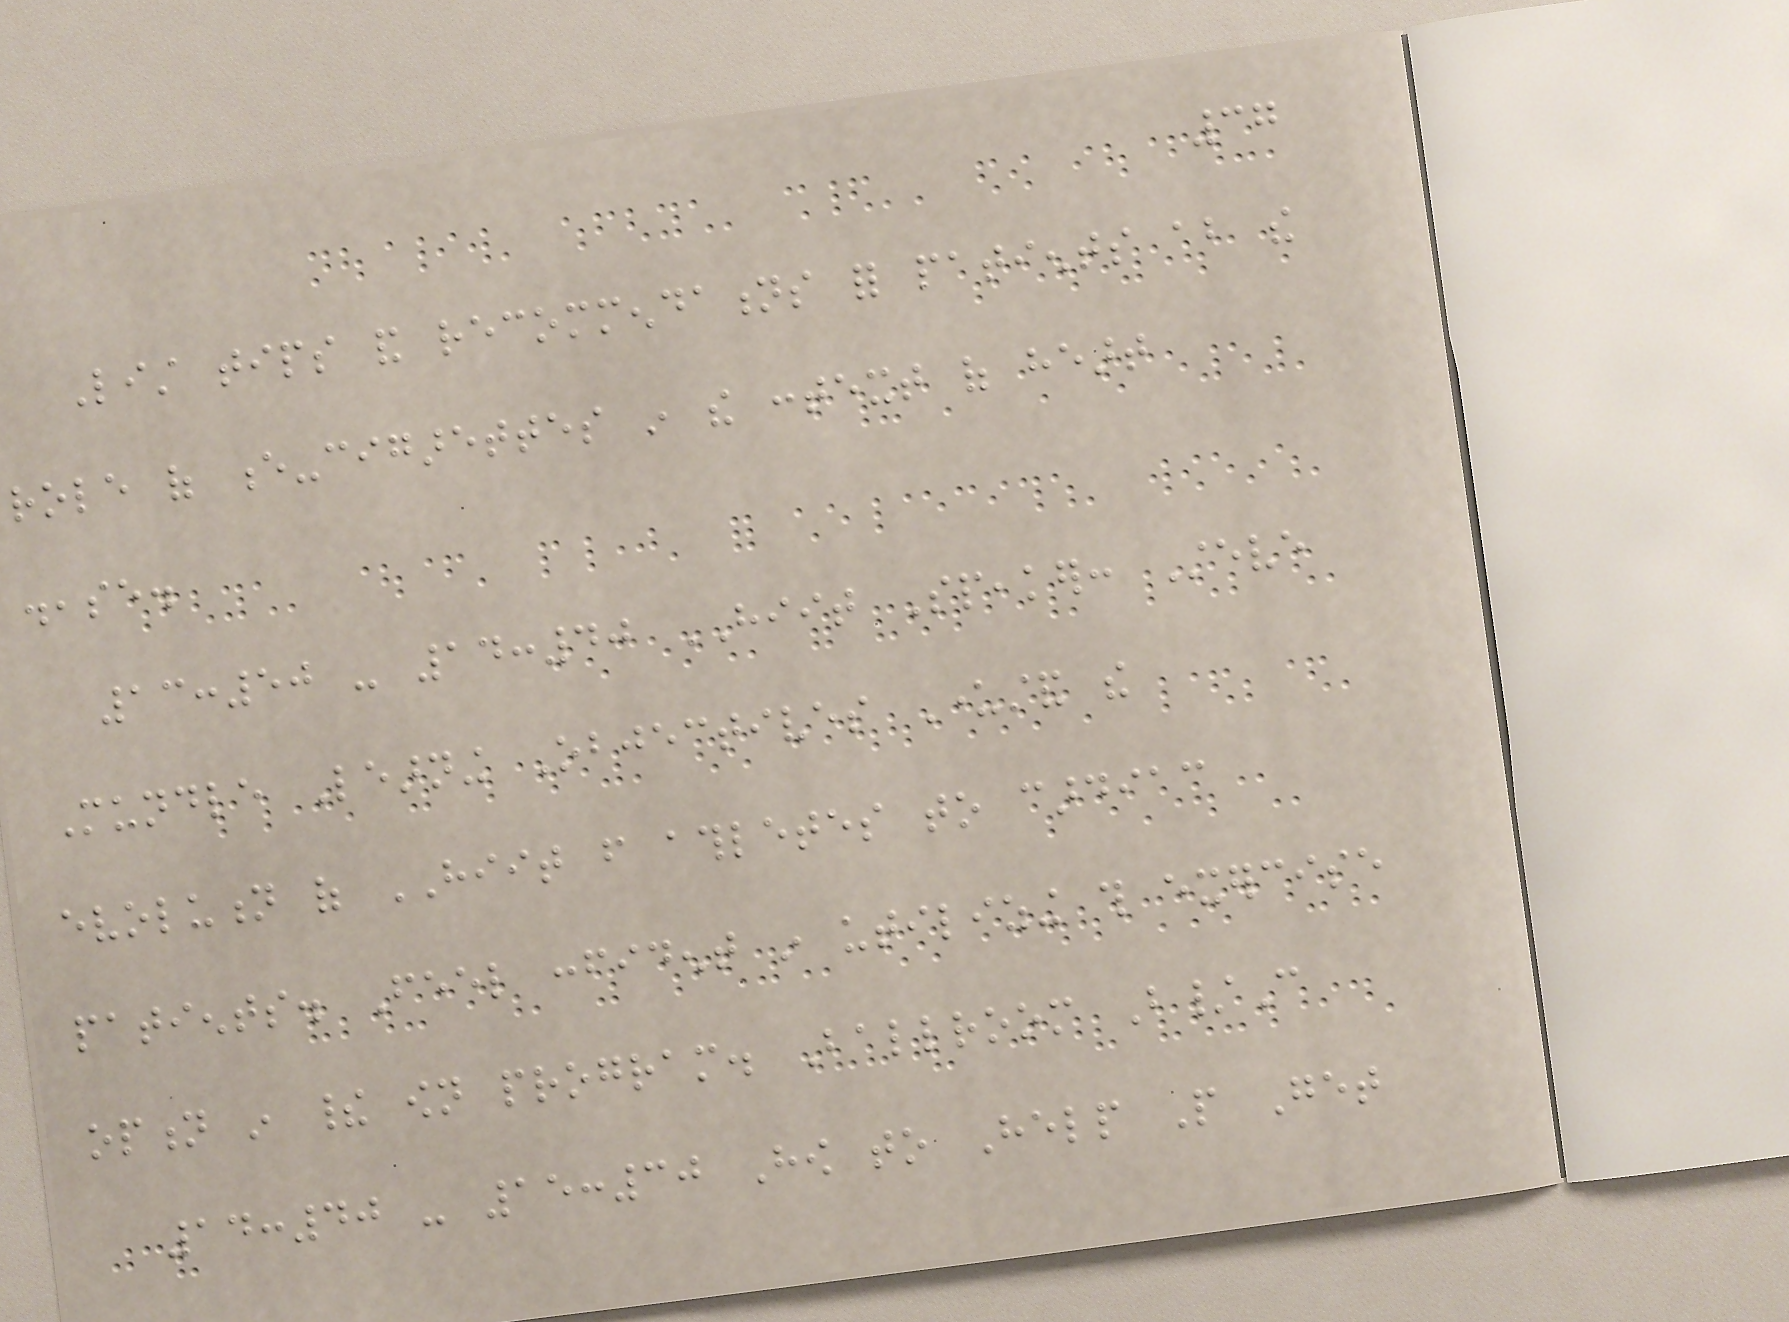37
List tips and recommendations for patients about the
role of e-cigarettes in the context of heart
disease.
13:50 - 14:40 HIIT Speaker: Steve
Mundle Learning Objectives Understand the
evolution of HIIT from athletes to cardiac
patients. Feel confident in utilizing this exercise
option in their own program. Ballroom B/C
14:40 - 15:30 How to Help People Get
